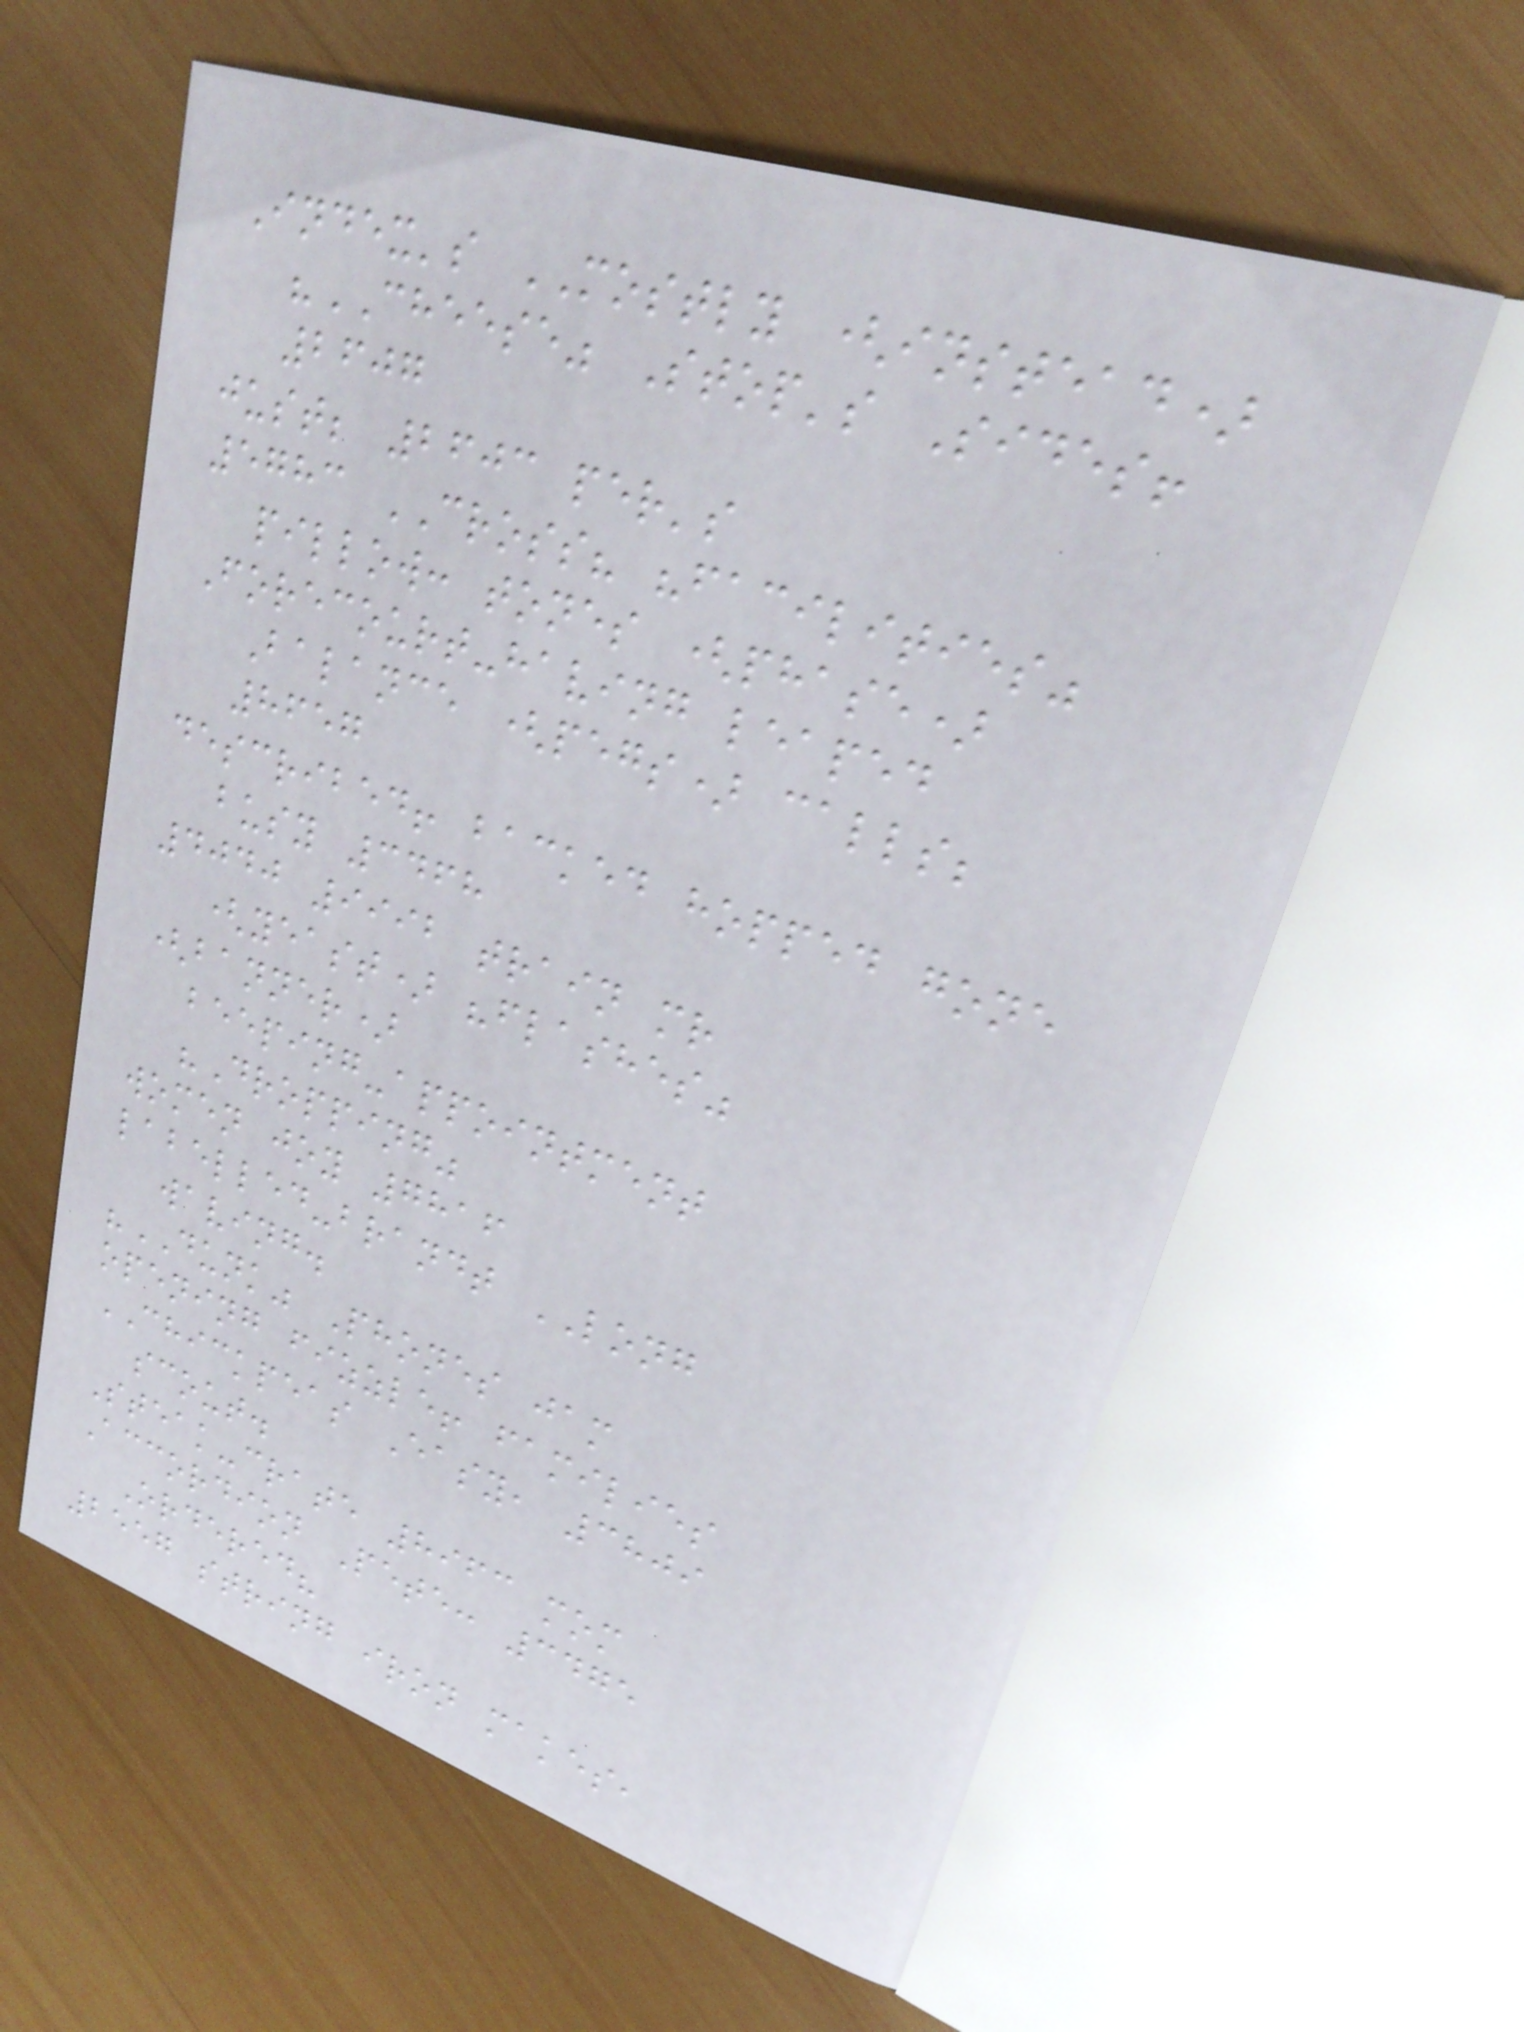Index's MOSTLY (instead)
"CHEESE" Stop's Sides!
2607
just; 2603 per's
5783 CROSS? "facilities"
pillow: tones (phase)
Forecourt-having leaped
Balance (pegs) calls;
8657
described! backed hopped gone
busy 3468
4040 9992 train mr
(yeast) "flashes"
(banner)
beeping-appointment
"Dropping"
women joy 7816
labelled-brandt LONG
waving.
"DUNK" Phones jam
opening fizzle! families
CHICKPEAS Easy, 3809
scout.
Steak-crate 8963 mom
Accordion Pete: 3475
Ordered?
2557 string iron makes,
